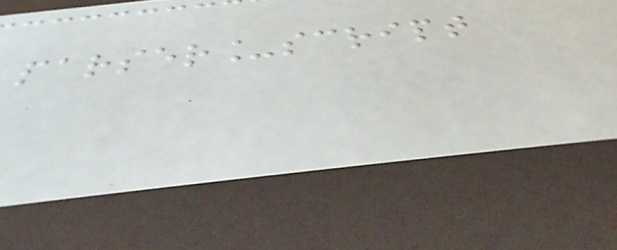parser_script
